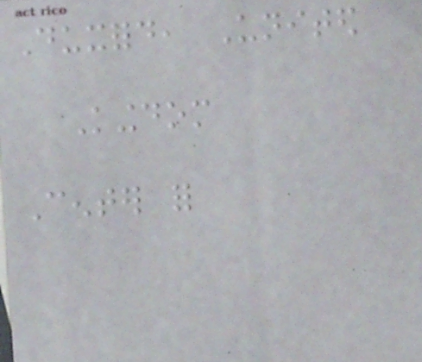Duxford, United
Kingdom
Center for
